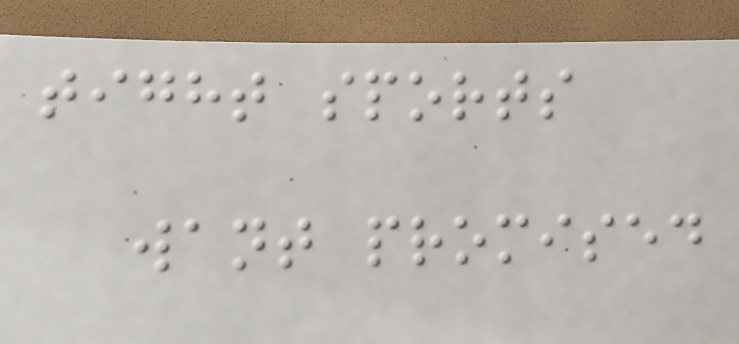tight sports
want promised
